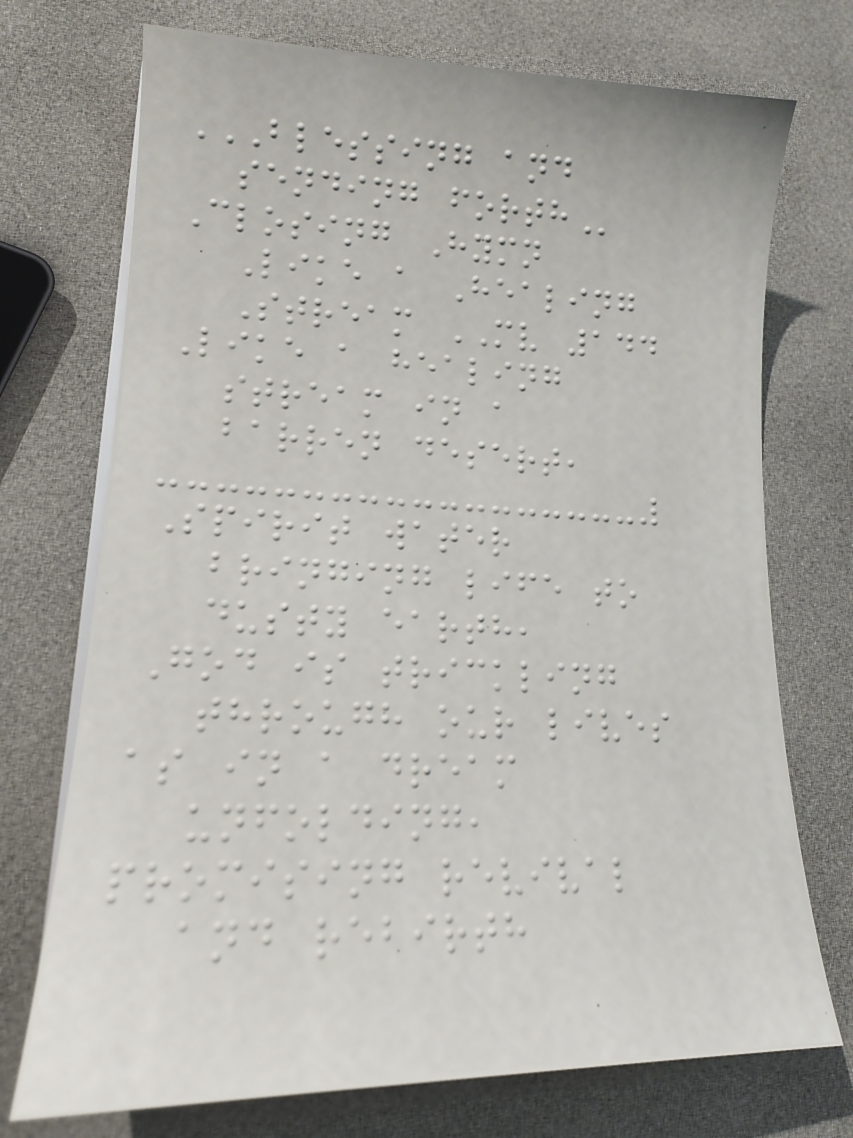BLESSING AND
SENDING FORTH
Closing Hymn
Like a Healing
Stream MV 144
Like a healing
stream in a
barren desert,
Spirit water
bringing life to
dusty earth,
God is trickling
through our lives
as in a dream
unfolding,
promising revival
and rebirth
